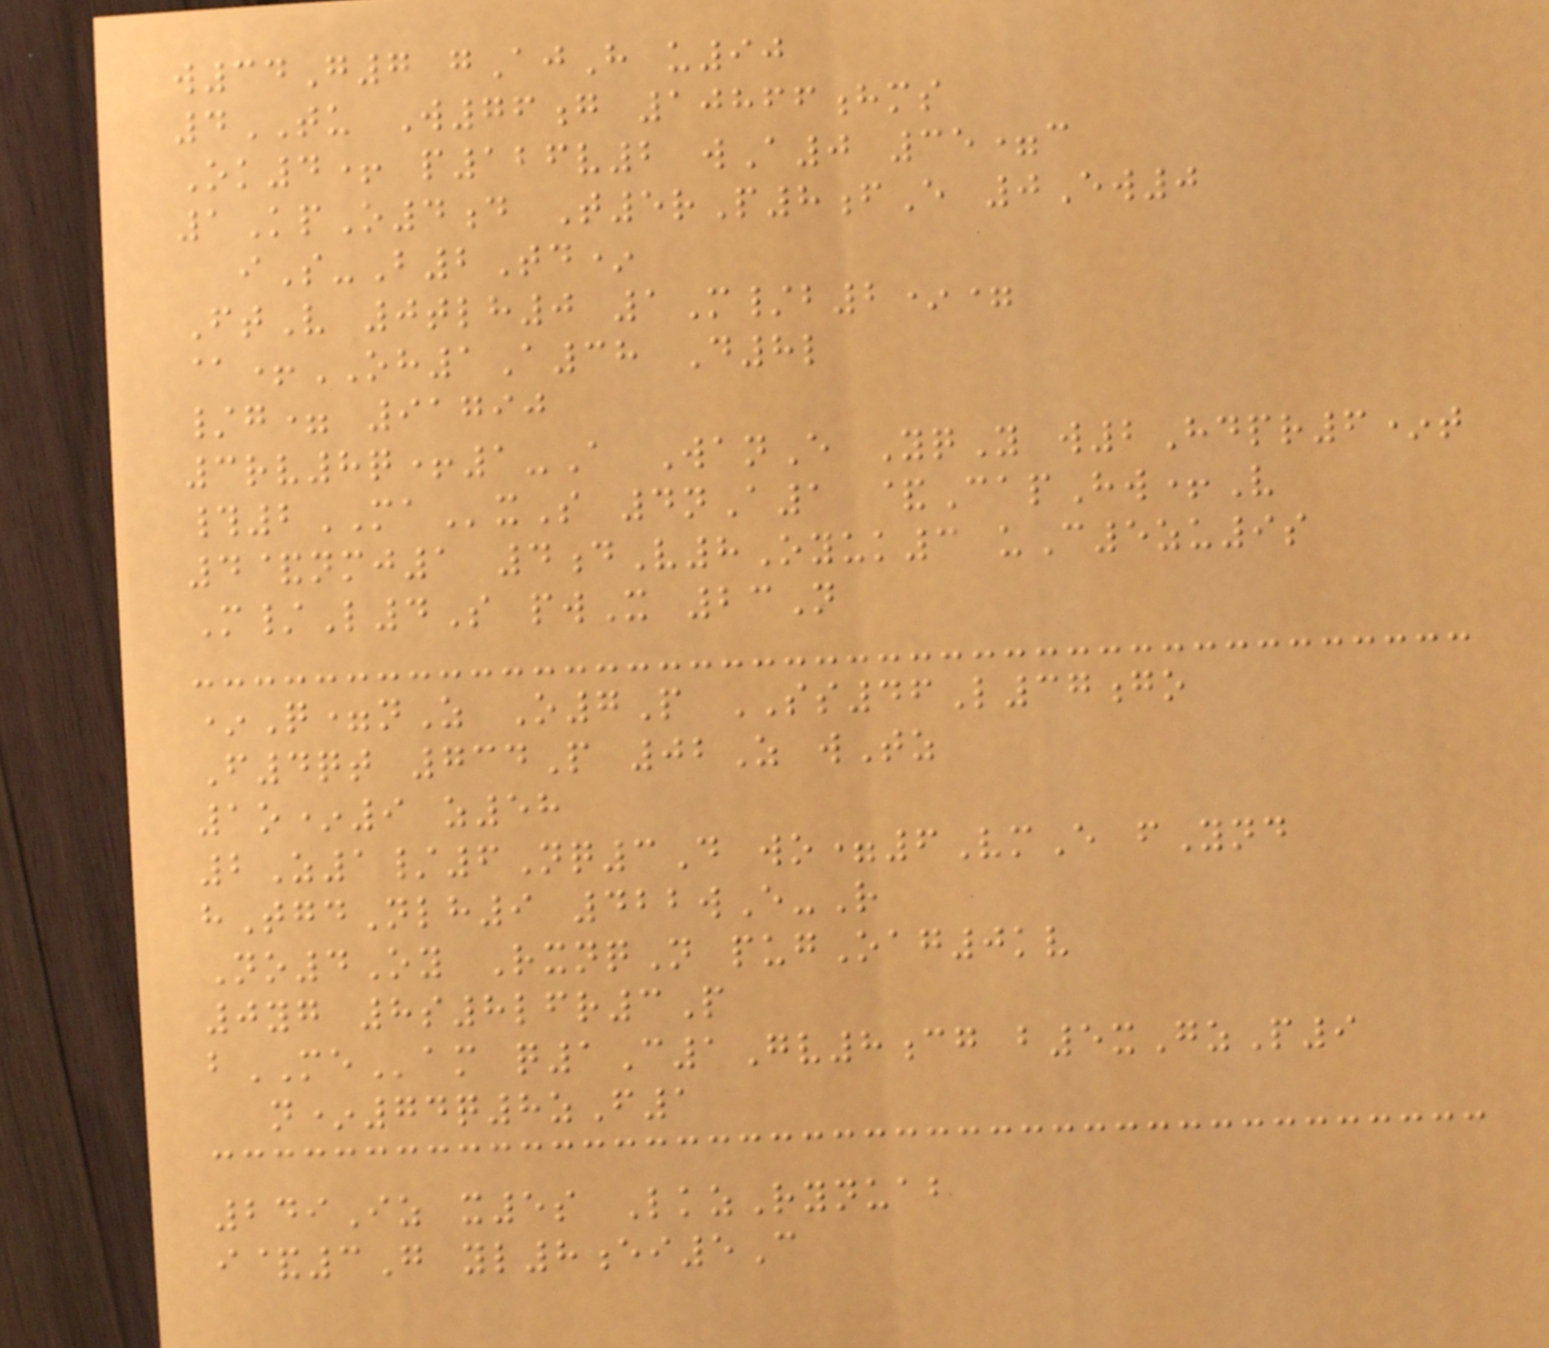w34G7 gAjH u90
4TU W76g 10866hms
Ok4+ p126v2 wA0 35=c
1KpO4d T5rP8fE 0Ew0
iS-B2Td*
FtV 0tlh0 1M/b2*=
@+OH1A38 D8l
/g= 91790
3rv8q+1-A WanE YqY w2Hdpr6*t
#2MAxS 4nA1 &CapHw+V
4&nmj1 4dV8Oyuk3 uC5zu9s
M/L4S pwX 23N
*Q=nZ O7P SS46L37go
F4qt 734P 02Z wTz
1o*9 z58
2Z1/6Nq3D wo=6VmE fYnd
hTgdNlh9 422wE-R
No4Oy RxnqN pugOag0kv
0yg 8s8lfr3P
bMEam q1C1Gv8cg b5xGzP9
n*74q8zF1
249Iz x5s LkzRynuab
i&3G yl8ei5C
